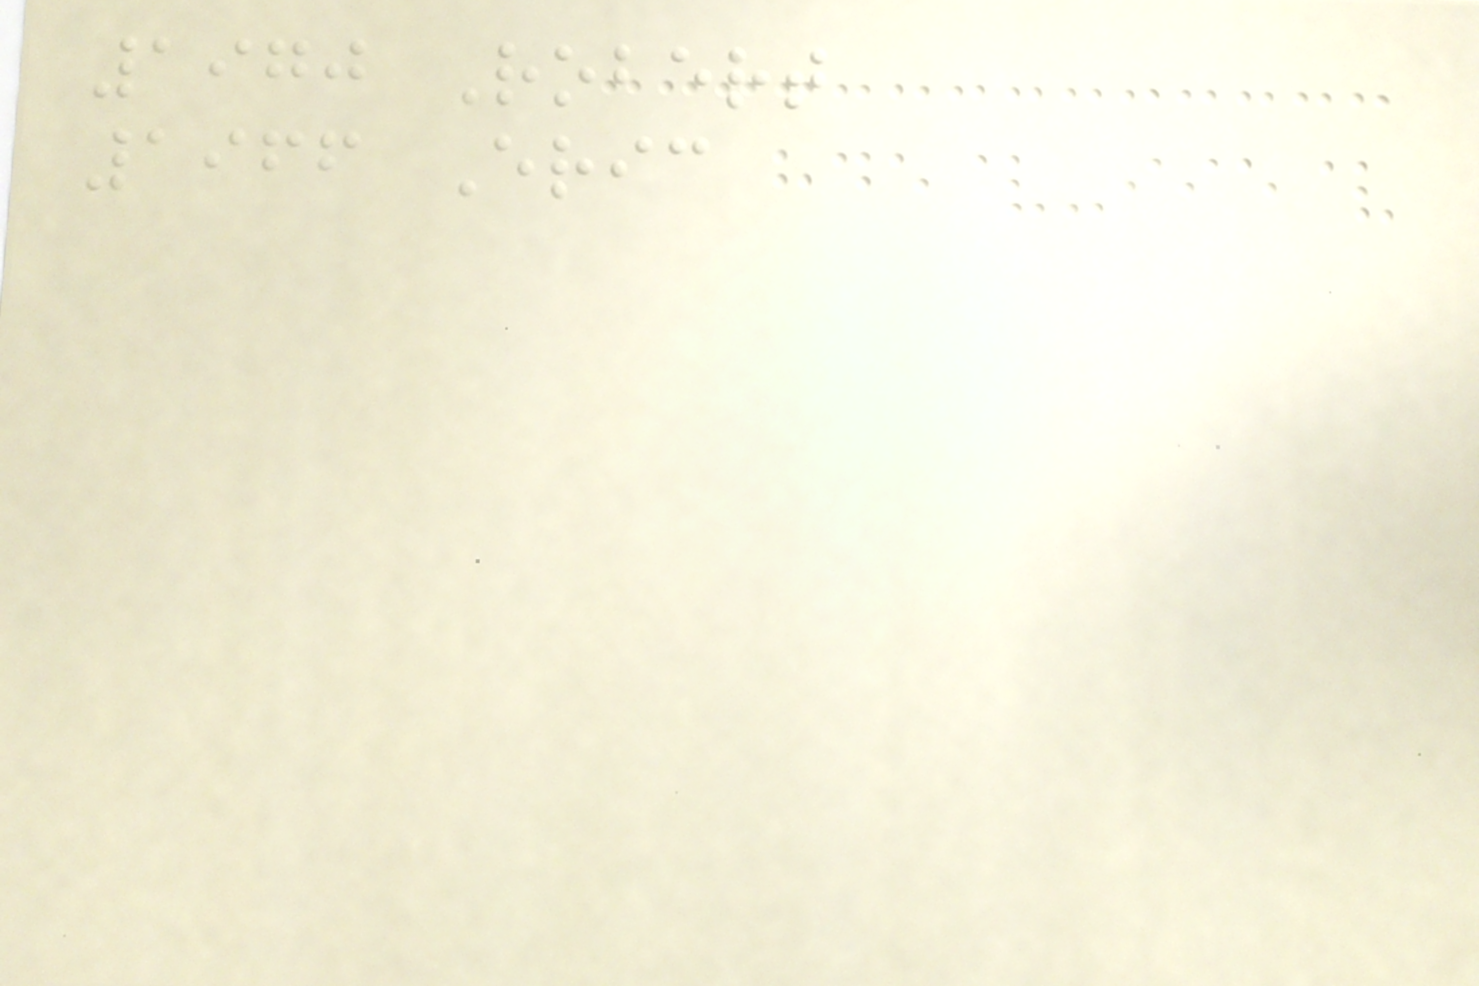1970 Robert
1966 Eric
